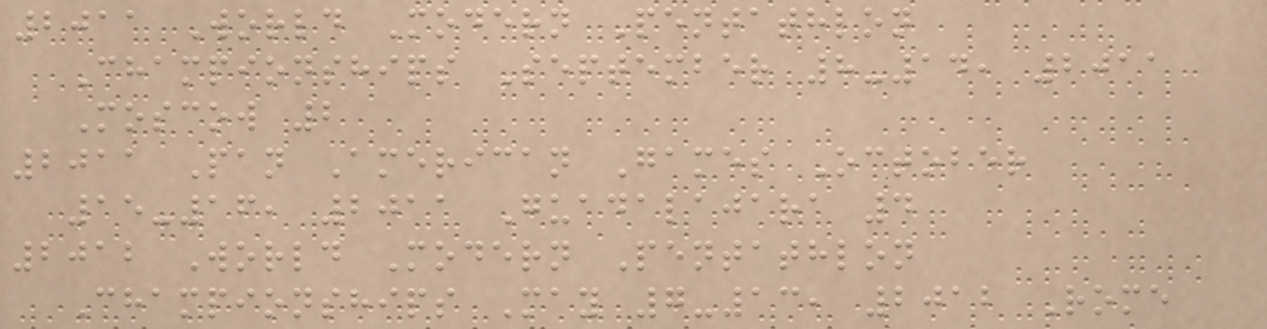2011 World Modern Pentathlon
Championships September 8-14, 2011
Moscow 2
2011 Pan American Games October
15-16, 2011 Guadalajara 4
2012 World Modern Pentathlon
Championships May 7-13, 2012 Rome
